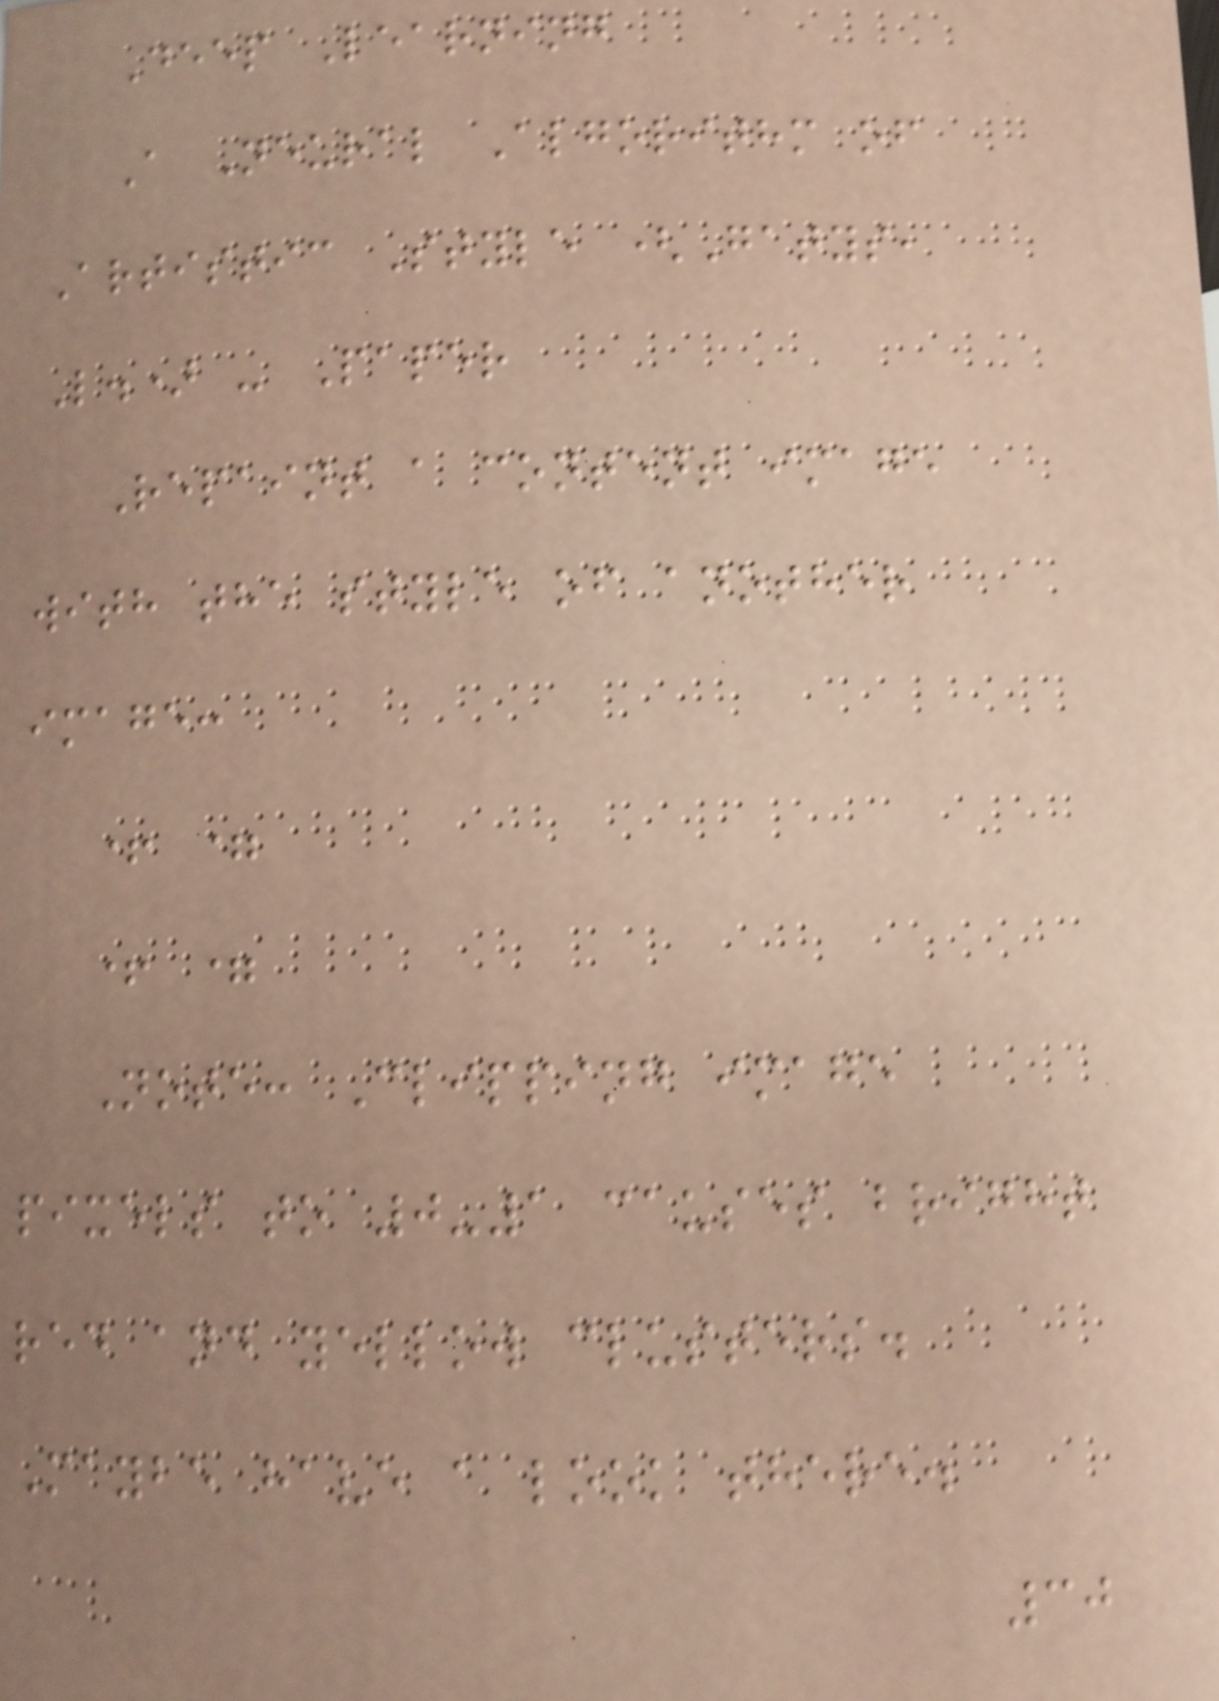Deep Learning
A Neural Algorithm of
Artistic Style (Gatys,
L.) - Paper
Repaint a content image
with the style of another
image:
+ =
+ =
Note: Clipping image
pixels to 0-1 causes bright
red and yellow clusters.
Maybe have a look there.
30
